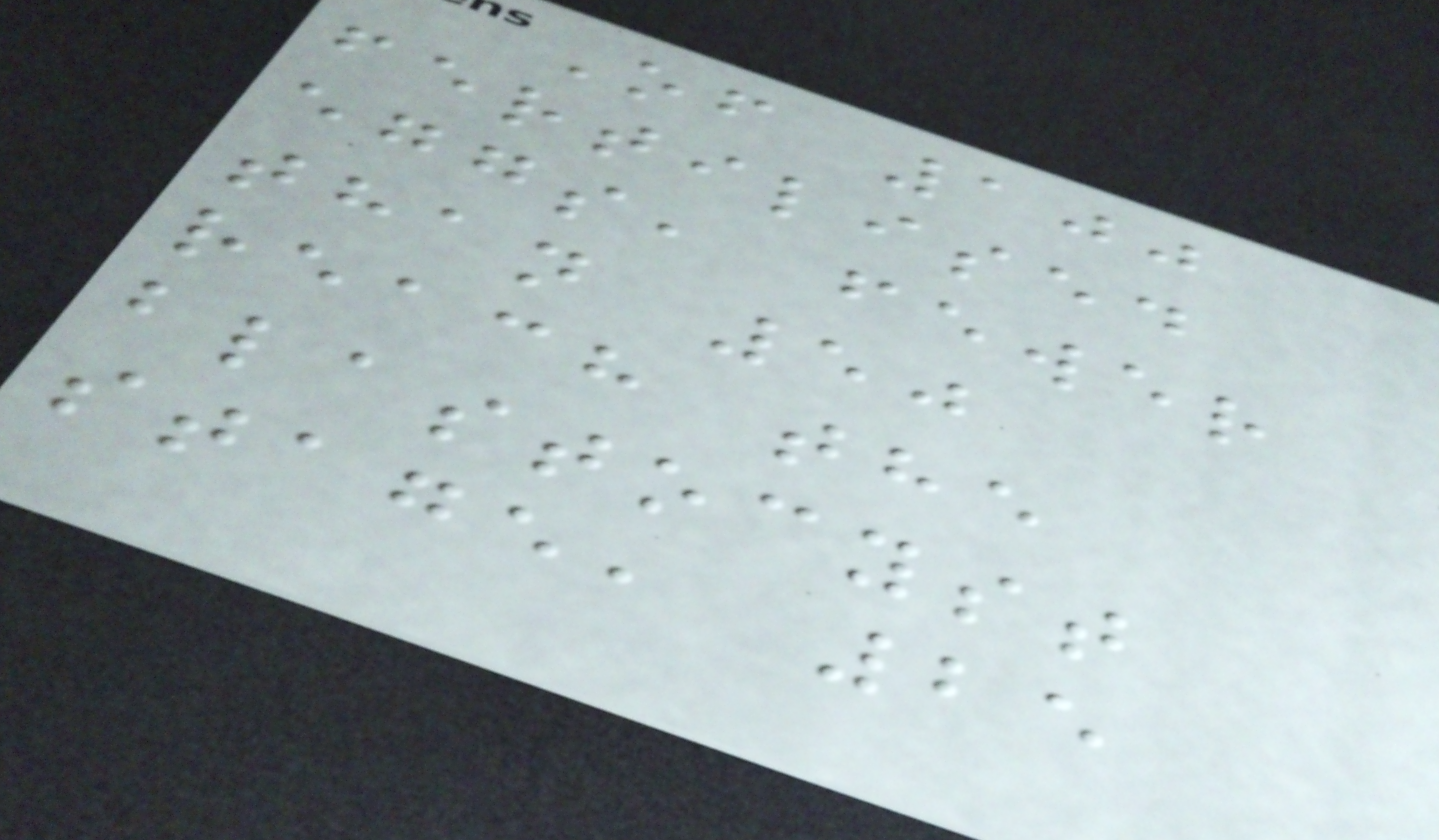Of 100
fertilised
eggs, fewer
than 50
reach the
blastocyst
stage, 25
